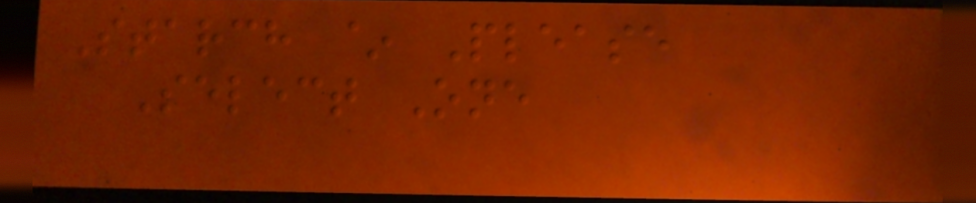Starch ~ Please
Select One
